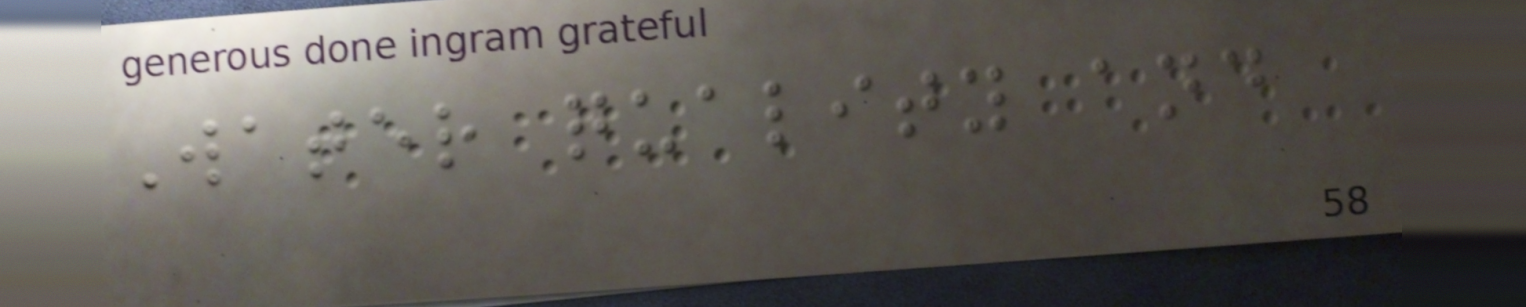Water quality and
